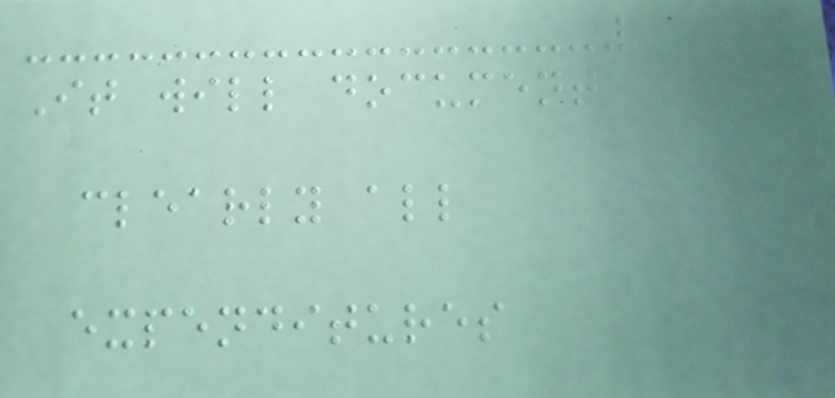It will document
clearly all
expenditures
